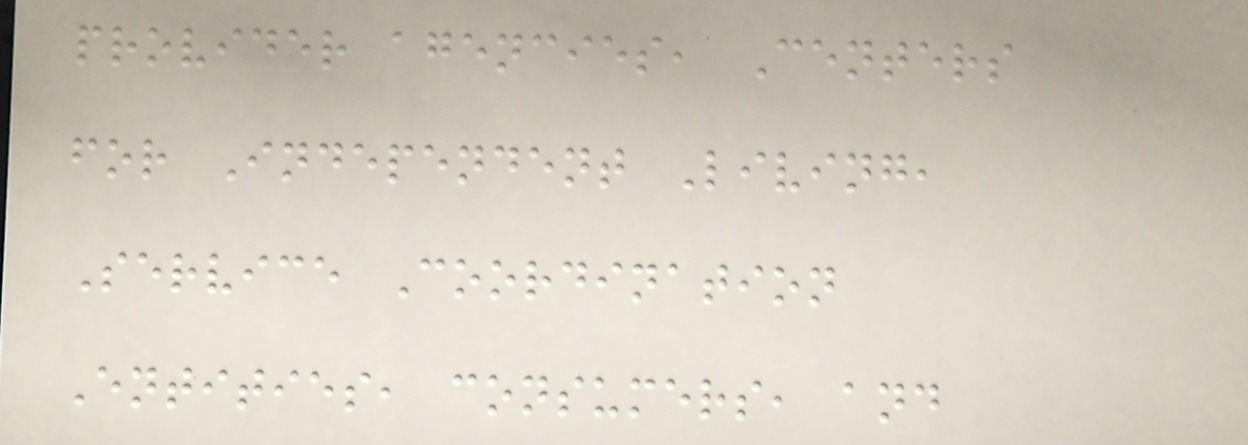provider agencies, Centers
for Independent Living,
Service Coordination
Entities, consumers, and
